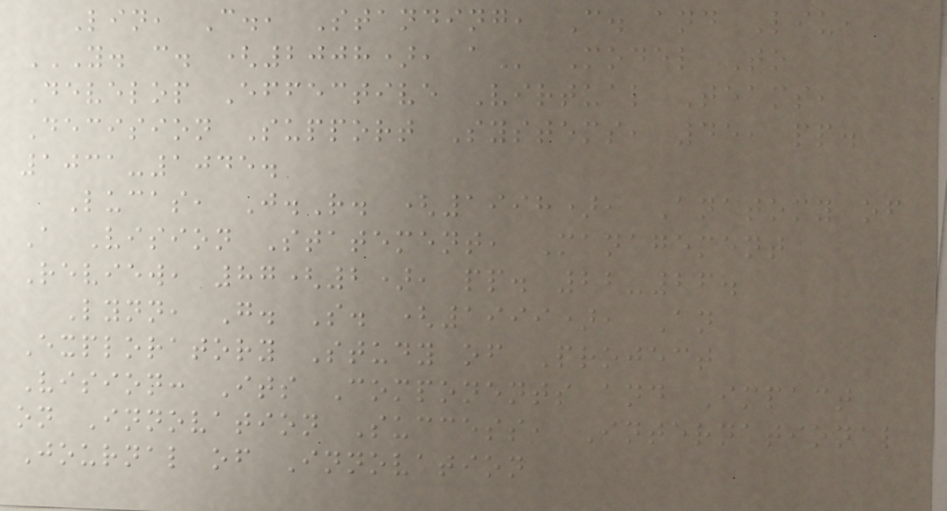Lin, C., Standing, C. and Liu,
Y. C. (2008), A Model To
Develop Effective Virtual Teams,
Decision Support Systems, 45, pp.
1031-1045.
Lucas, J.R. (1998), Anatomy of
A Vision Statement, Management
Review, 87(2), pp. 22-26.
Lynn, G. S. (1999), An
Exploratory Study of Project
Vision: Its Components and Impact
on Innovation Success, International
Journal of Innovation
